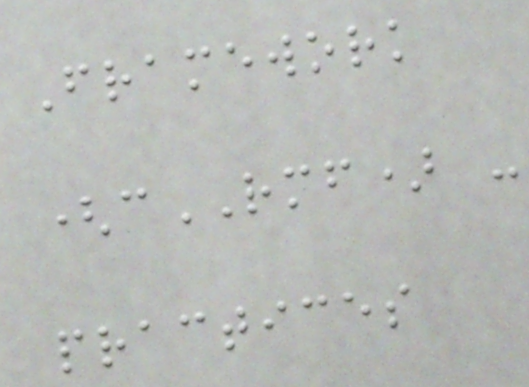Framework
(cRMF) -
practices
